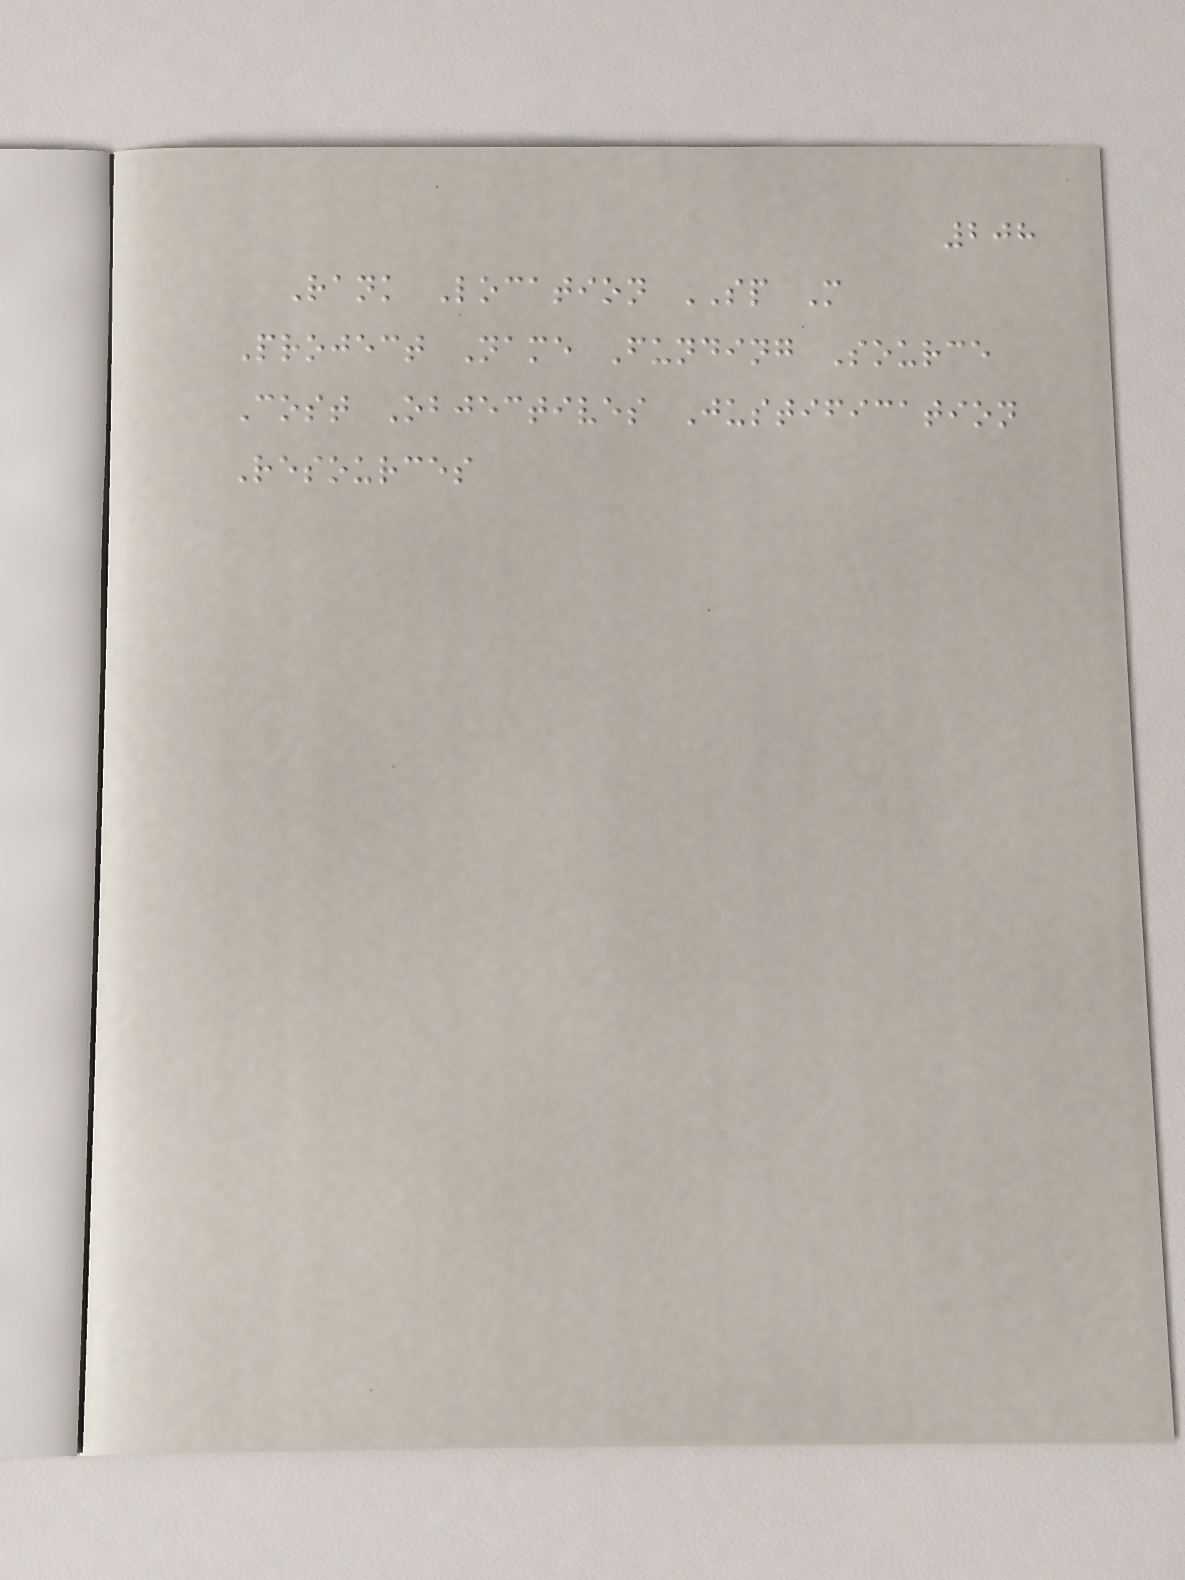208
Rank Location SP M
Project Name Funding Source
Cost Objectives Justification
Resources
